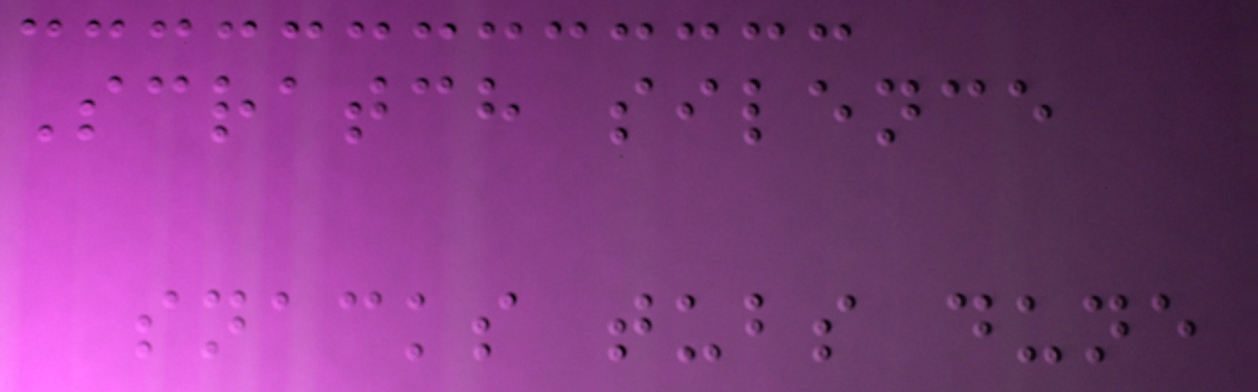Scratch silence
snacks tubs dune
